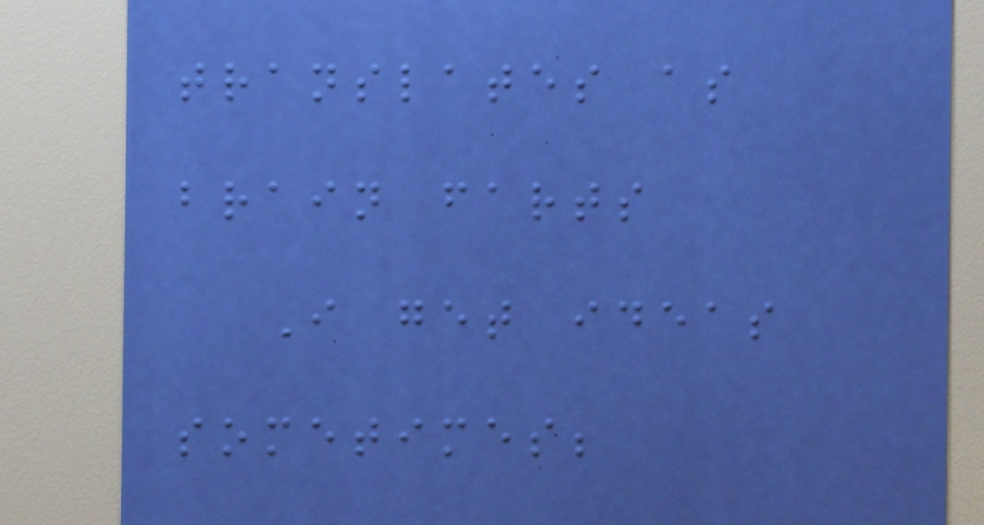translates as
brain farts
I get ideas
sometimes;
